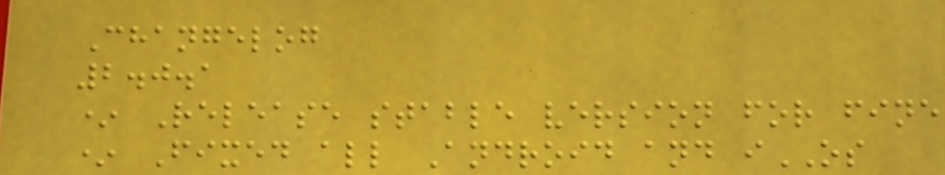Changelog
2.0.1
* Release stable version for fine
* Fixed all Android and iOS
